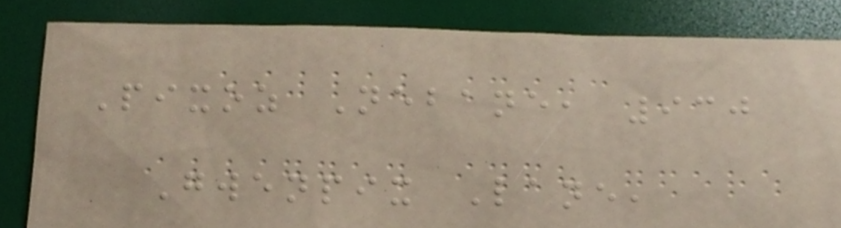Pixoz Nebane, 930
Gwenpix Lane,
